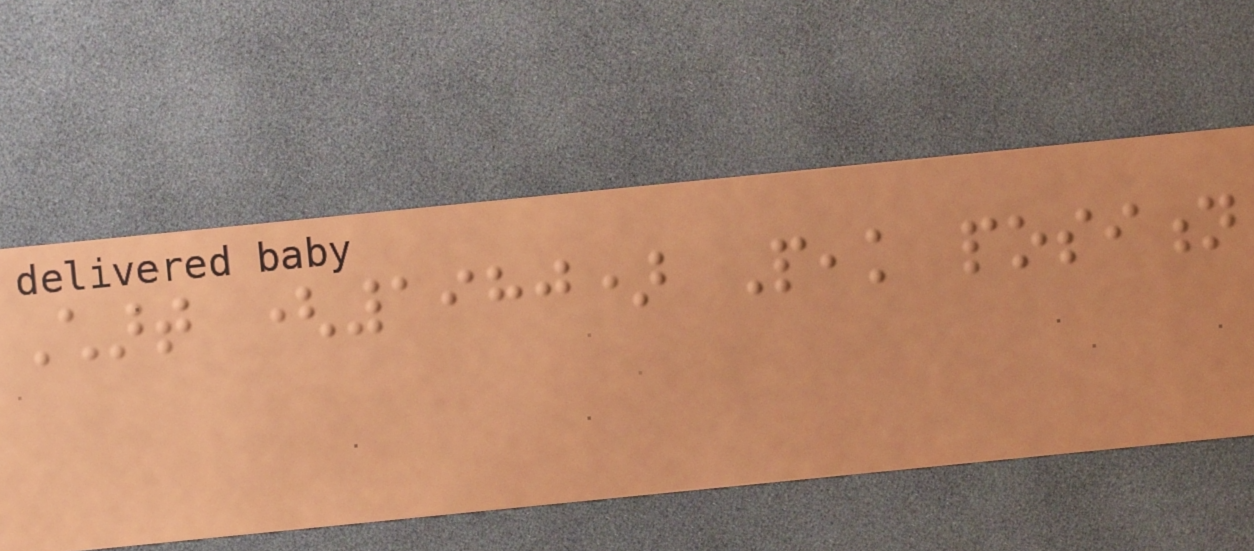Chart (1980) Peak position
